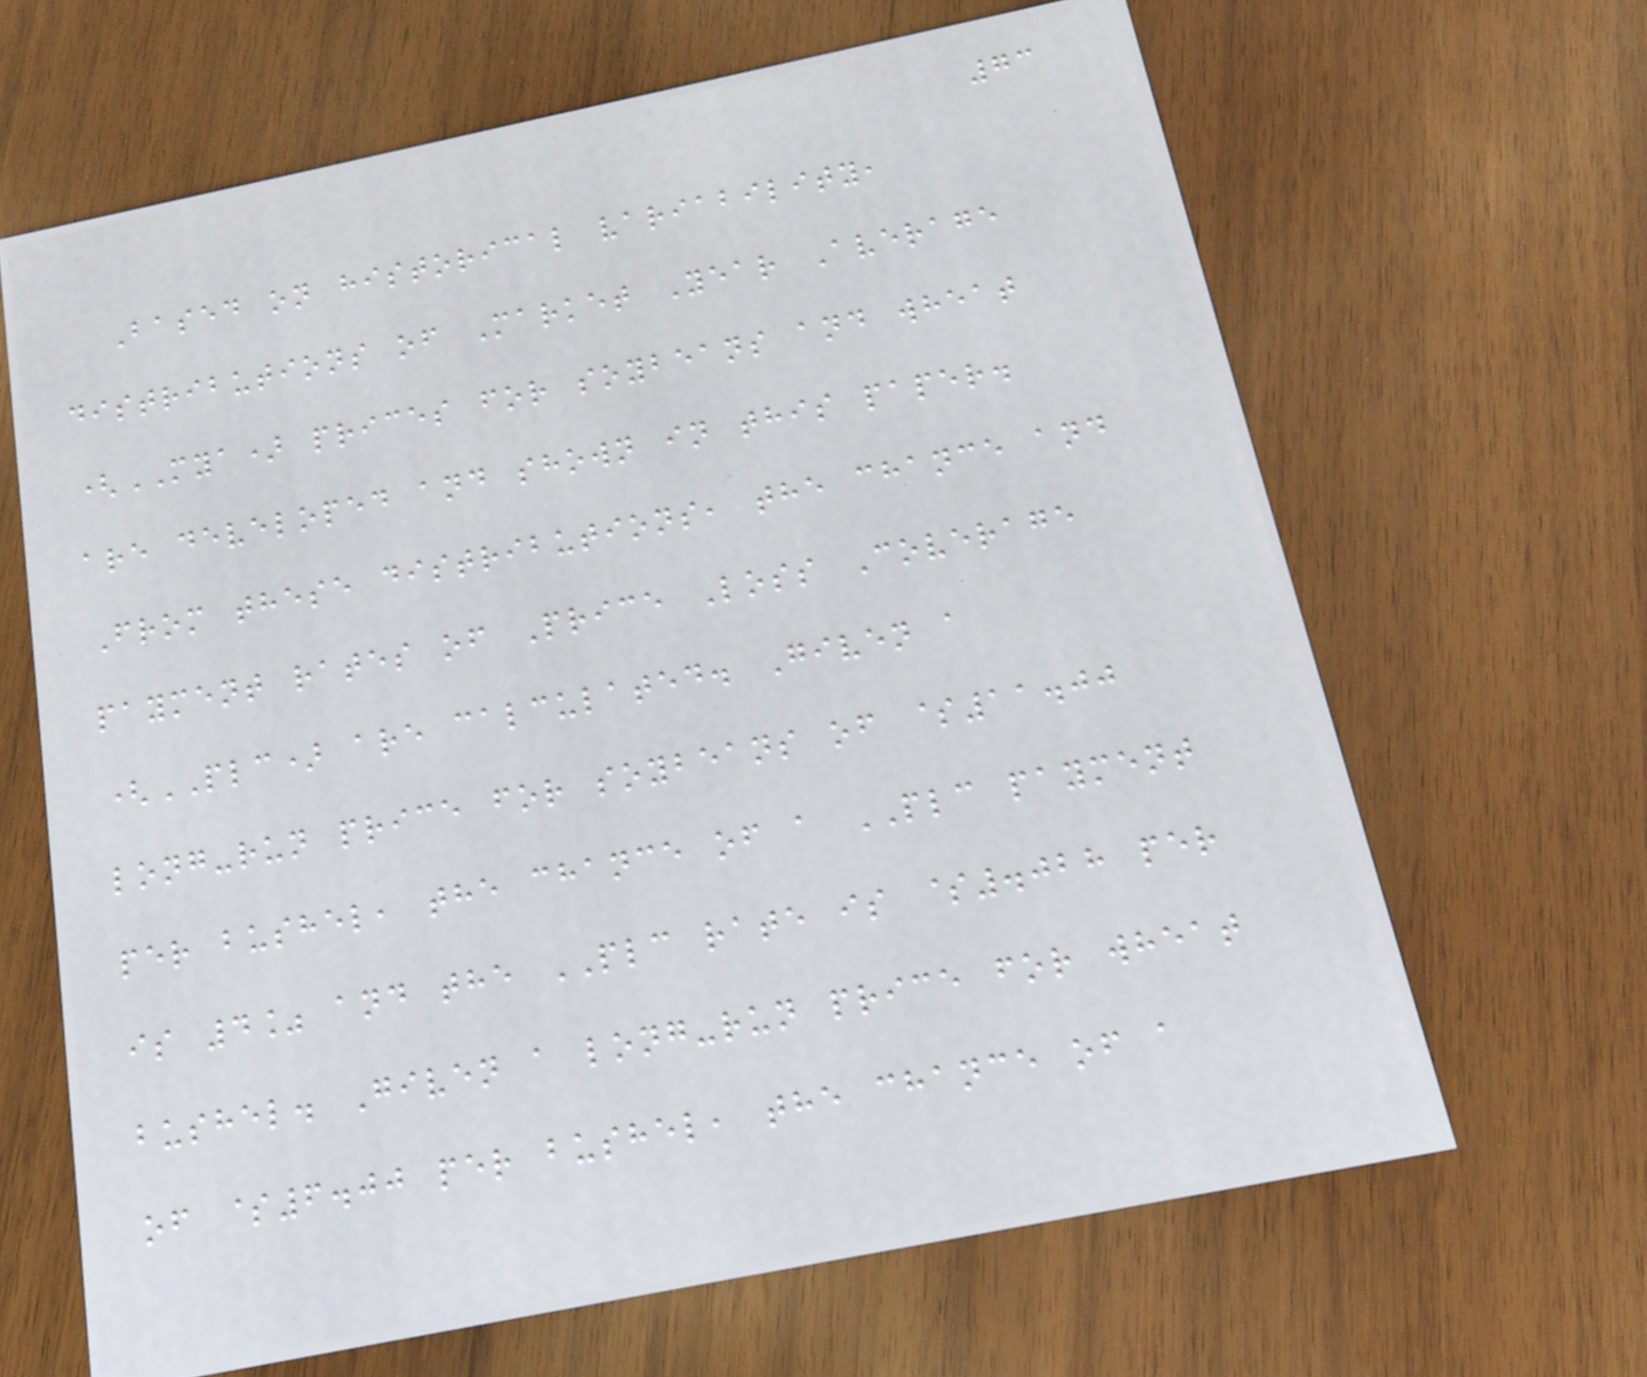73
Based on historical variability,
distributions of Market Year Average
(MYA) prices for soybeans and wheat
are developed and shown in this paper.
From these distributions, the chance and
payment rates of Price Loss Coverage
(PLC) are calculated. Given a
long-run price for soybeans of $11.00
per bushel, the chance of a PLC payment
is 4% and the PLC rate is $.028 per
bushel. Given a long-run price for wheat
of $6.00 per bushel, the chance of a
